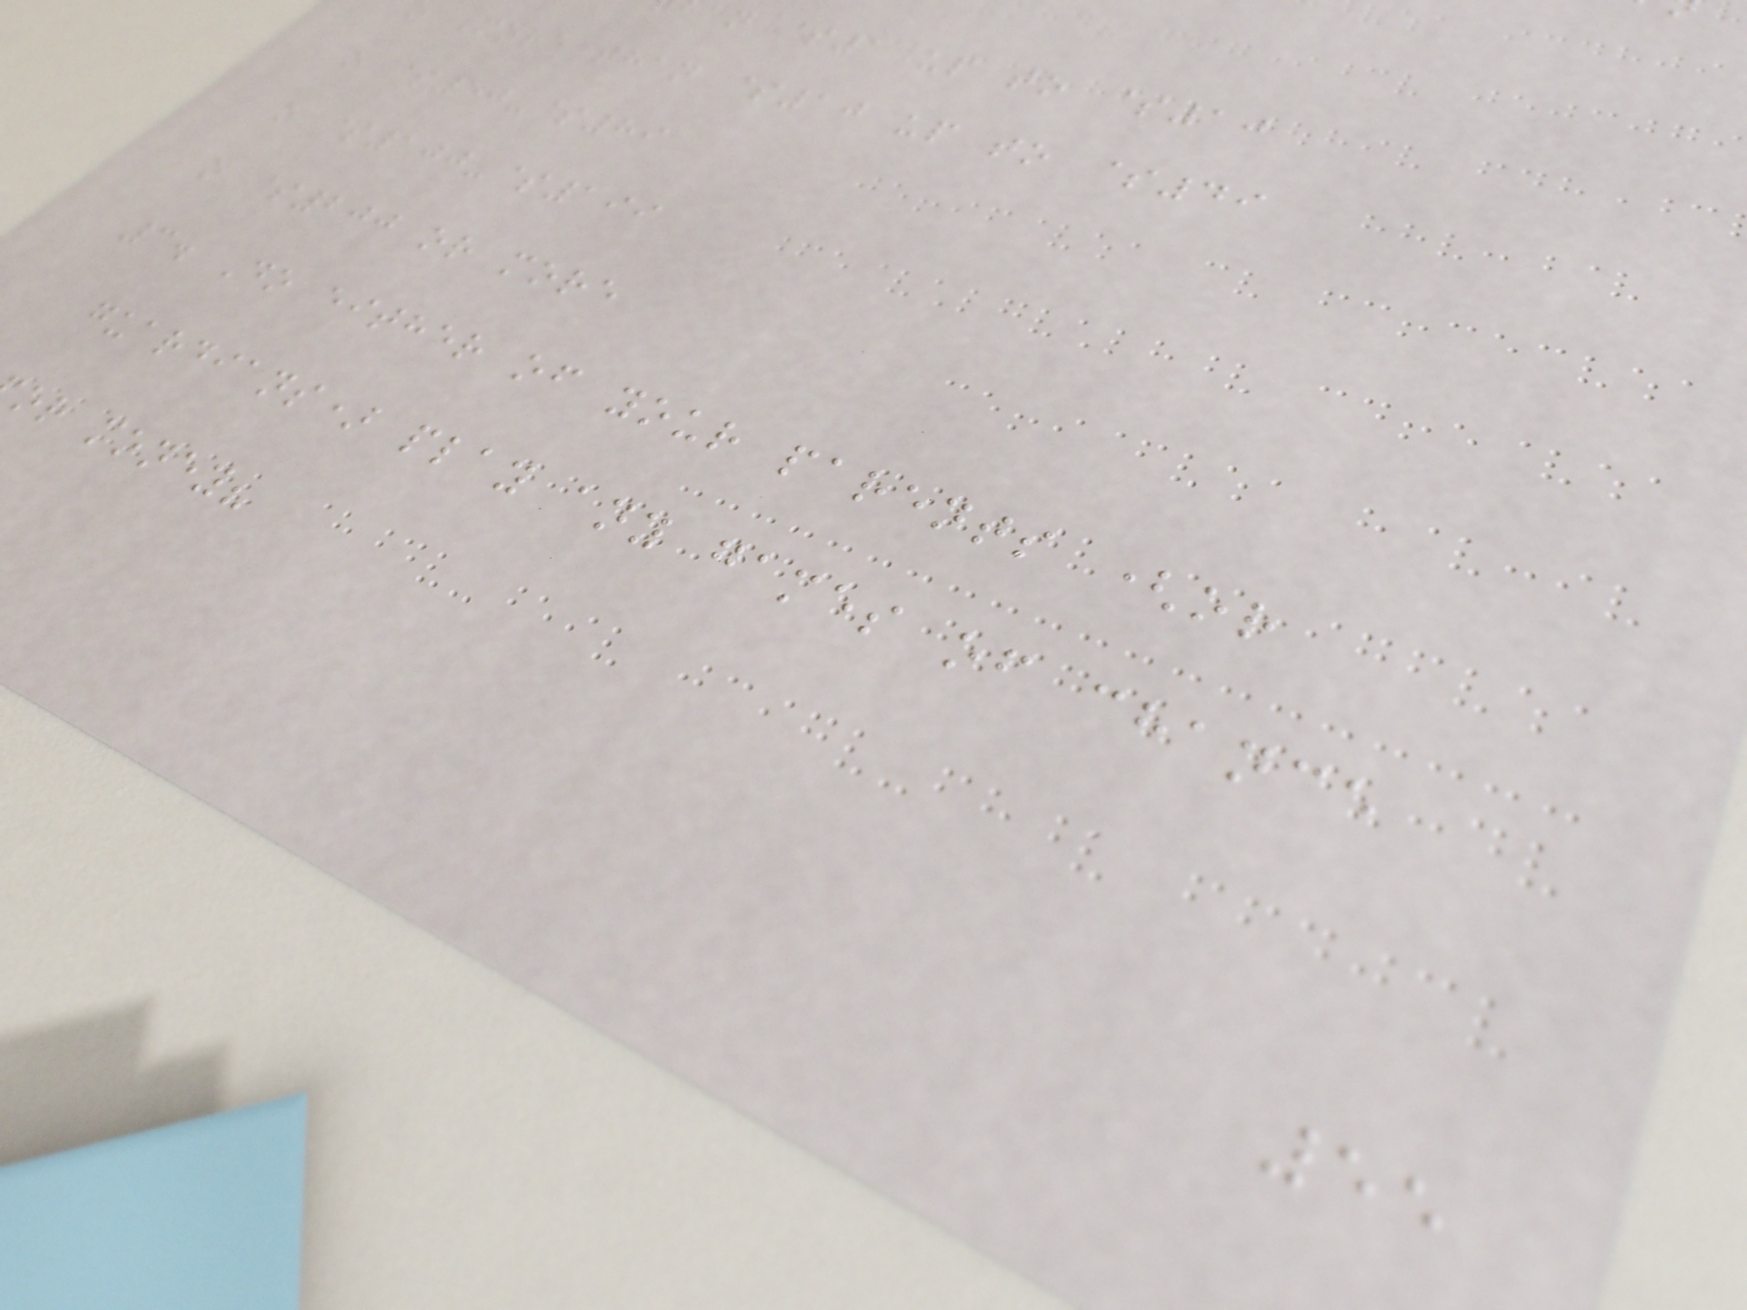an $1 up to $10
o More than $10 up to $49
o $50-$89
o $100-$199
o $200 or more
3. Do either of your parents (or
guardians) play any games of chance
or money?
55
